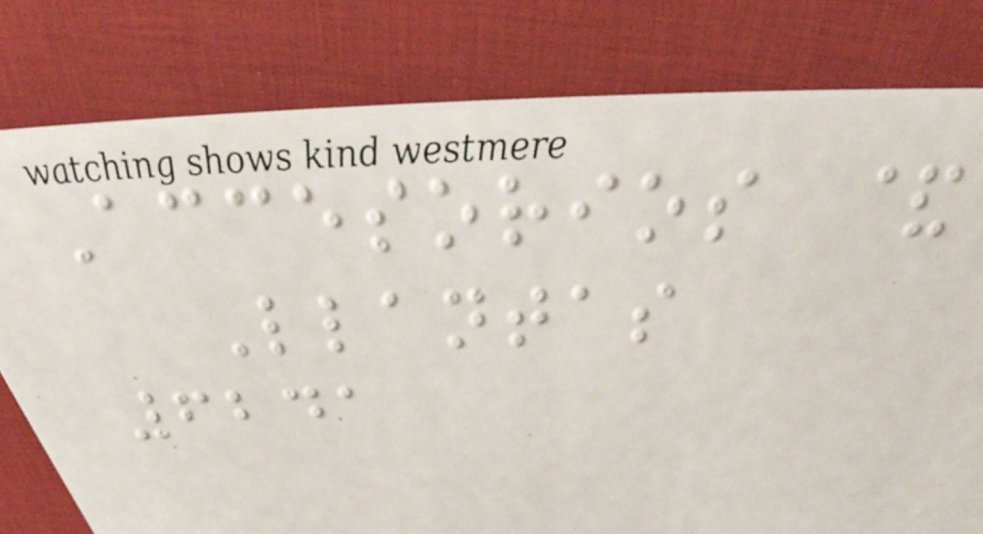Accesorios &
Llantas
6241
